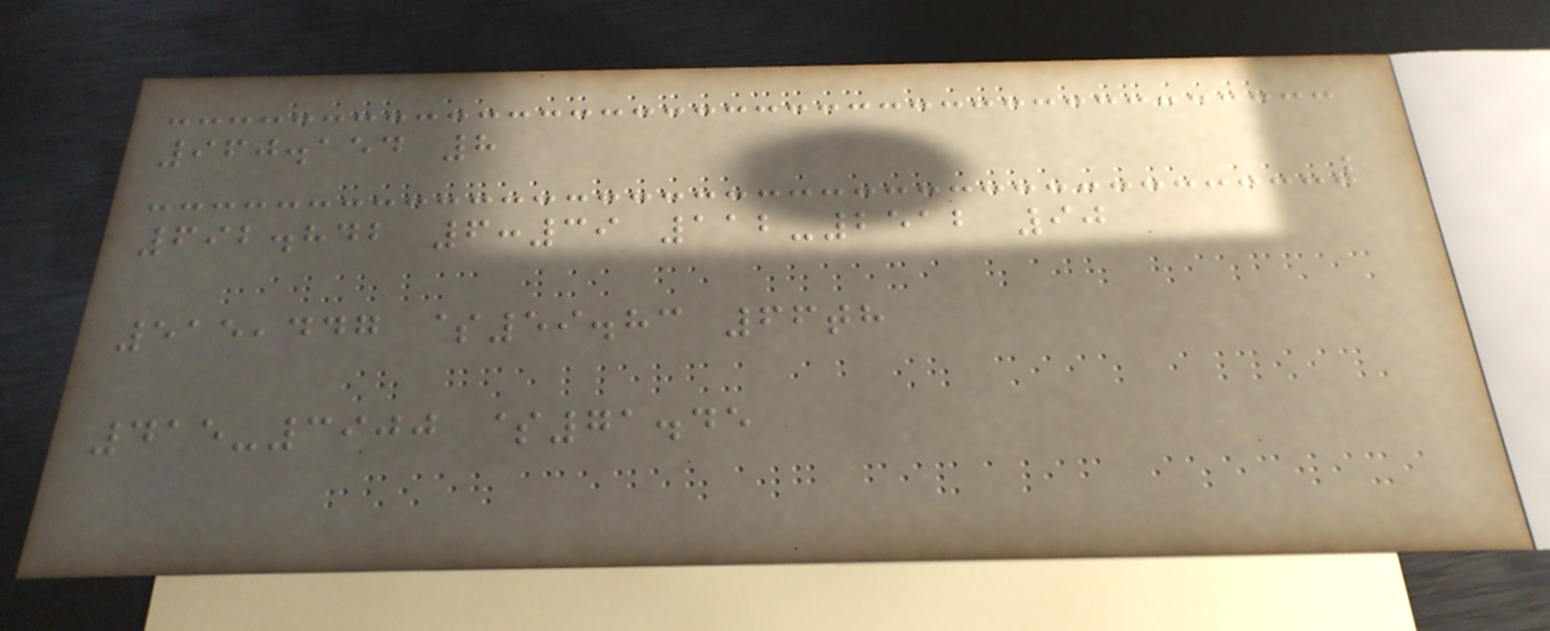960.154 8
692.842 6:39 112-2512 90
515,447 $59.83 66th
415-3900 $71.45
